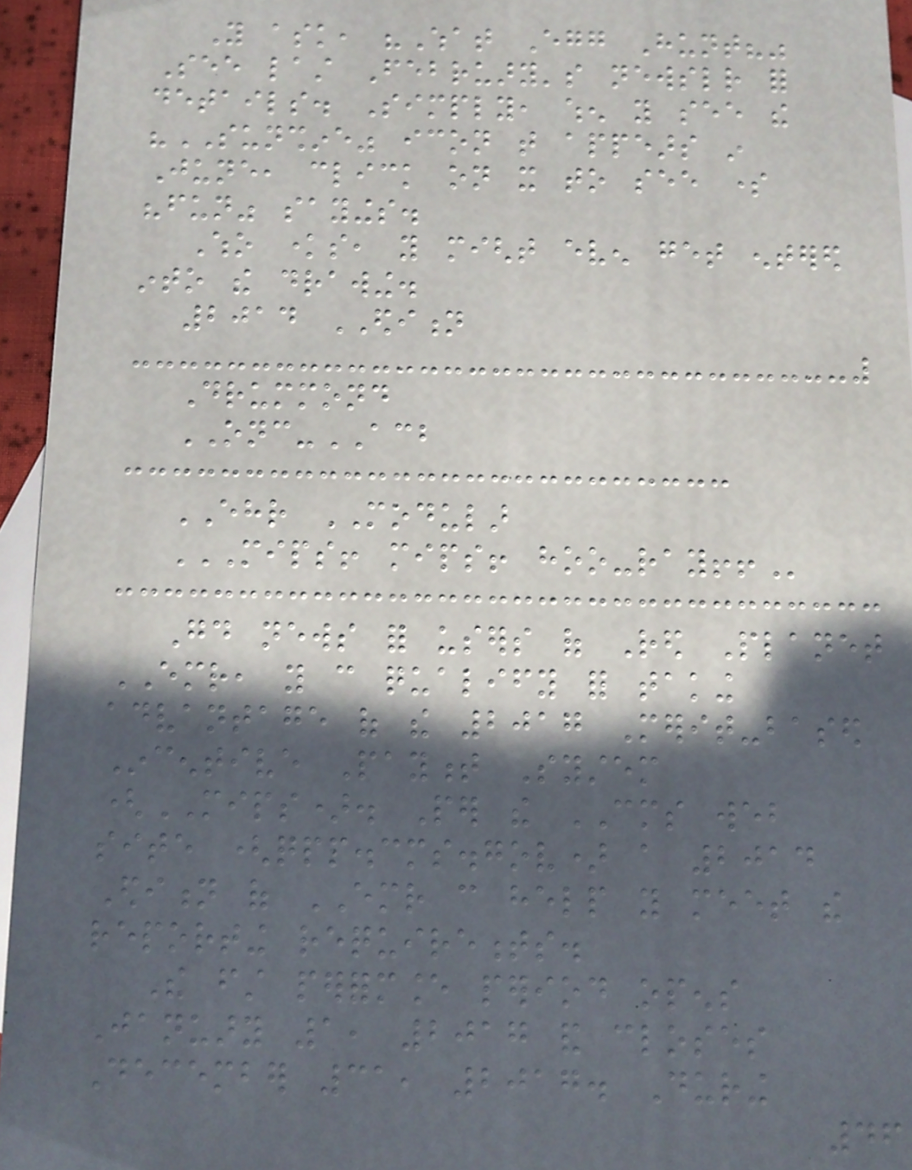You ask, "What Egg Hunt?"
See last February's newsletter for
details. Simply, when you see the
"SUNSHINE" icon that appears in
June, click on it to see some
"fun" sayings.
Who knows, you might even get entered
into the drawing.
2014 EDITION
Drummond
ONC-ACB
EHR MODULAR
MIPS! MIPS! HOO-RAY!!
Good news for users of Red Planet
EMR, you can qualify for taking
advantage of the 2017 Merit-based
Incentive Payment System
(MIPS). Per the CMS web
site (qpp.cms.gov) a 2014
Edition of EMR can help you meet the
reporting requirements.
The first performance period opens
January 1, 2017 and closes
December 31, 2017. During
46
